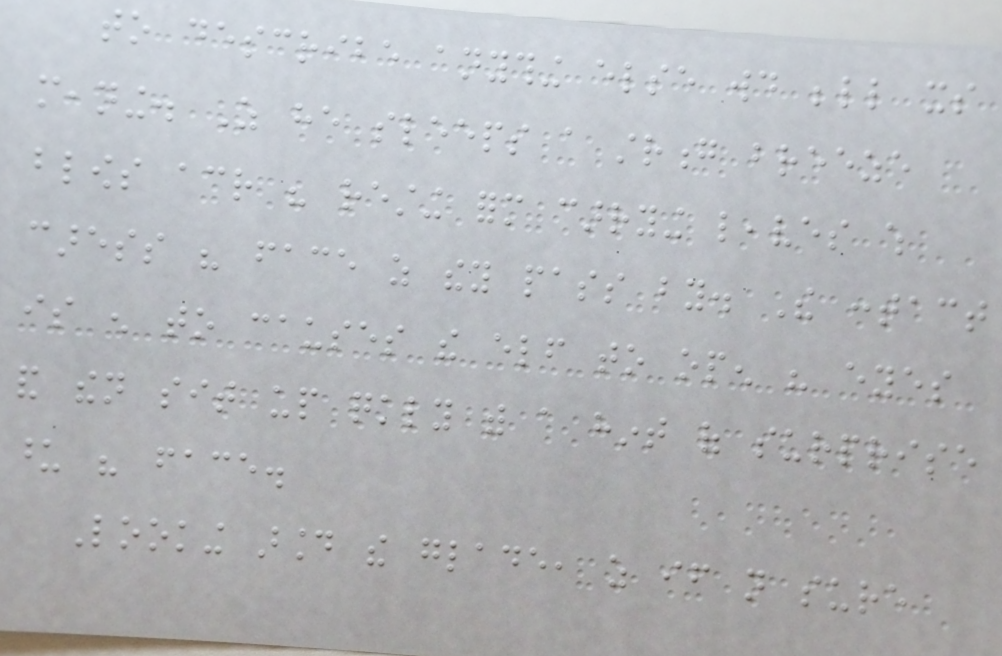to describe anything else would belittle its
meaning. As he sleeps a strong breeze
blows across his resting form carrying leaves which
caress his face as they pass by. The contact
is enough to causes the elf to open his eyes
and then sit up quickly with a hint of surprise
upon his face.
Looking around the glade, as if not sure
